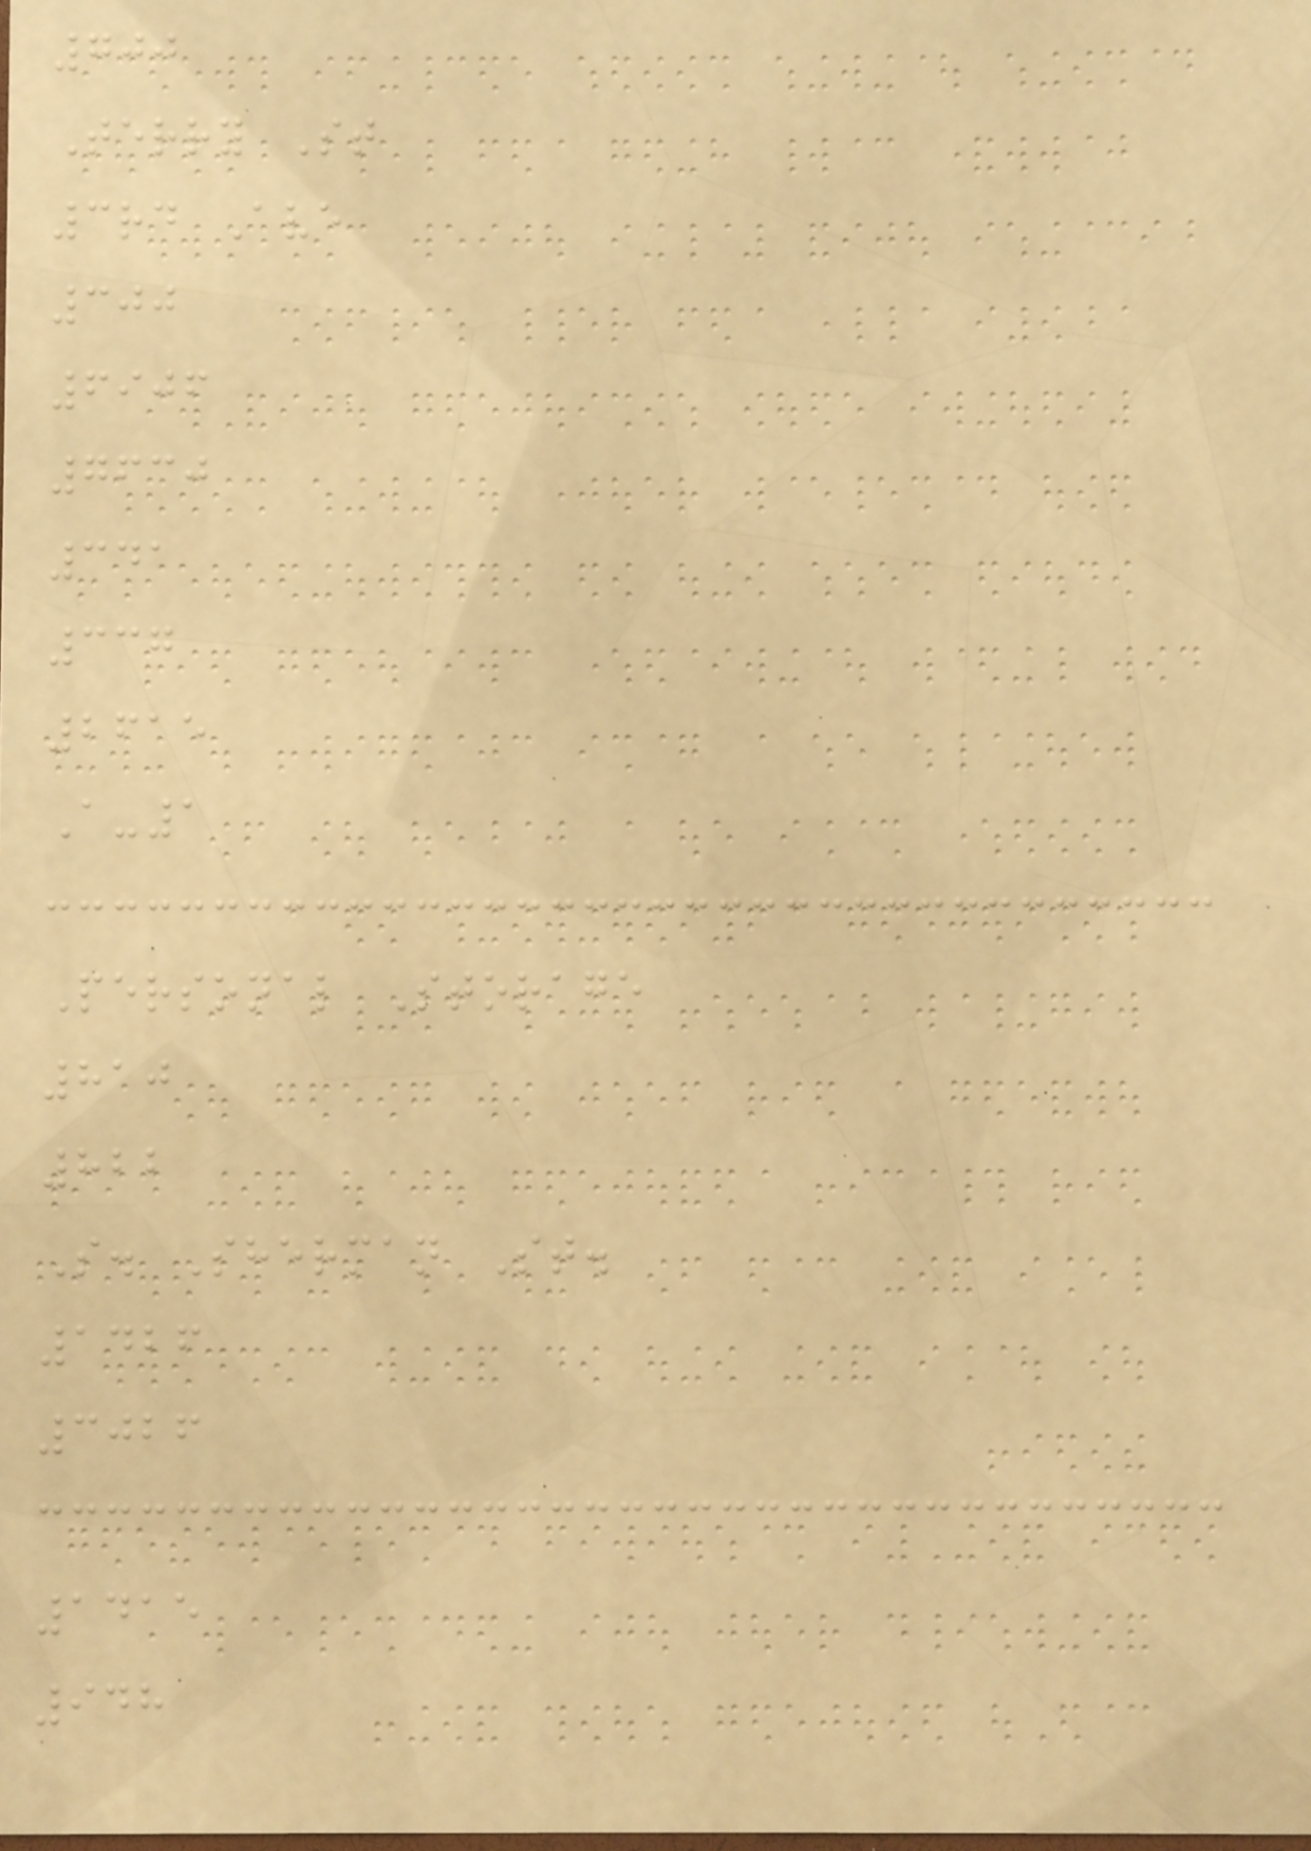700
Terry St
3rd Ave
300
6906
7630
341
337
2615
A-1
Personal Storage
810
822
S. Sherman St.
1426
3026
1415
948
